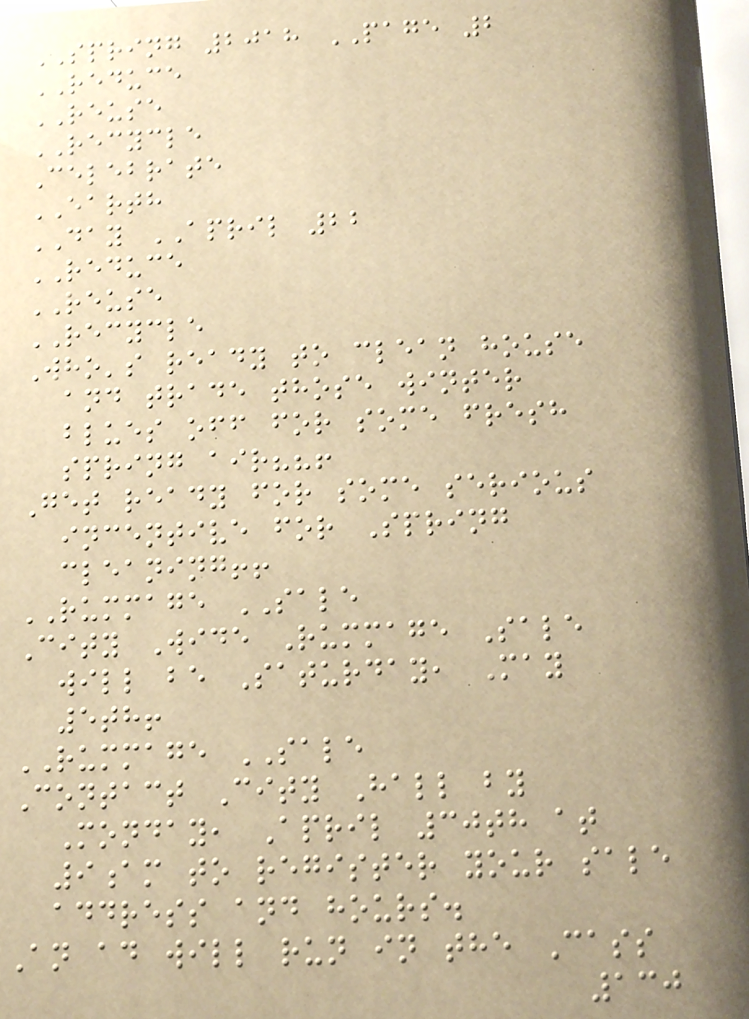SPRING 2018 PAGE 2
REDUCE
REUSE
RECYCLE
Celebrate
EARTH
DAY APRIL 22
REDUCE
REUSE
RECYCLE
Who's ready to clean house
and trade those winter
blues off for some fresh
spring air??!
Get ready for some serious
incentive for Spring
cleaning!!
RUMMAGE SALE
City Wide Rummage Sale
will be Saturday, May
5th!
RUMMAGE SALE
Contact City Hall by
Monday, April 30th at
9am to register your sale
address and hours.
An ad will run in the Cass
130
